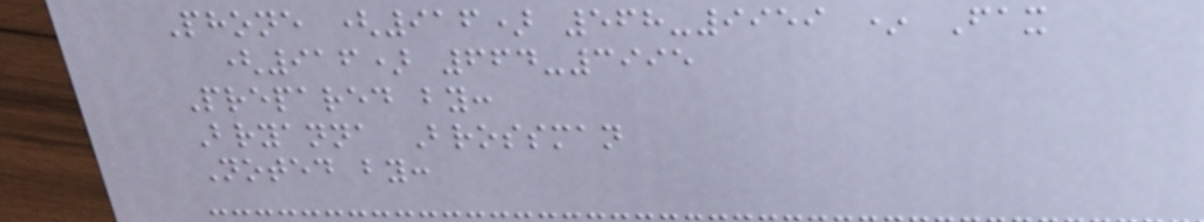Phone (916) 568-9959 * Fax
(916) 664-3995
Prepared by:
Bryanna Brossman
Noted by:
